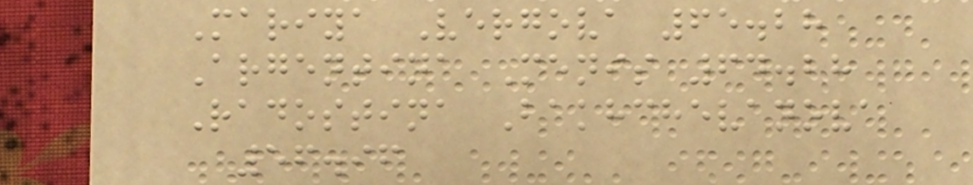Mariya Vergova 65.28
Argentina Menis 64.28
Radostina Bakhchevanova
56.96
